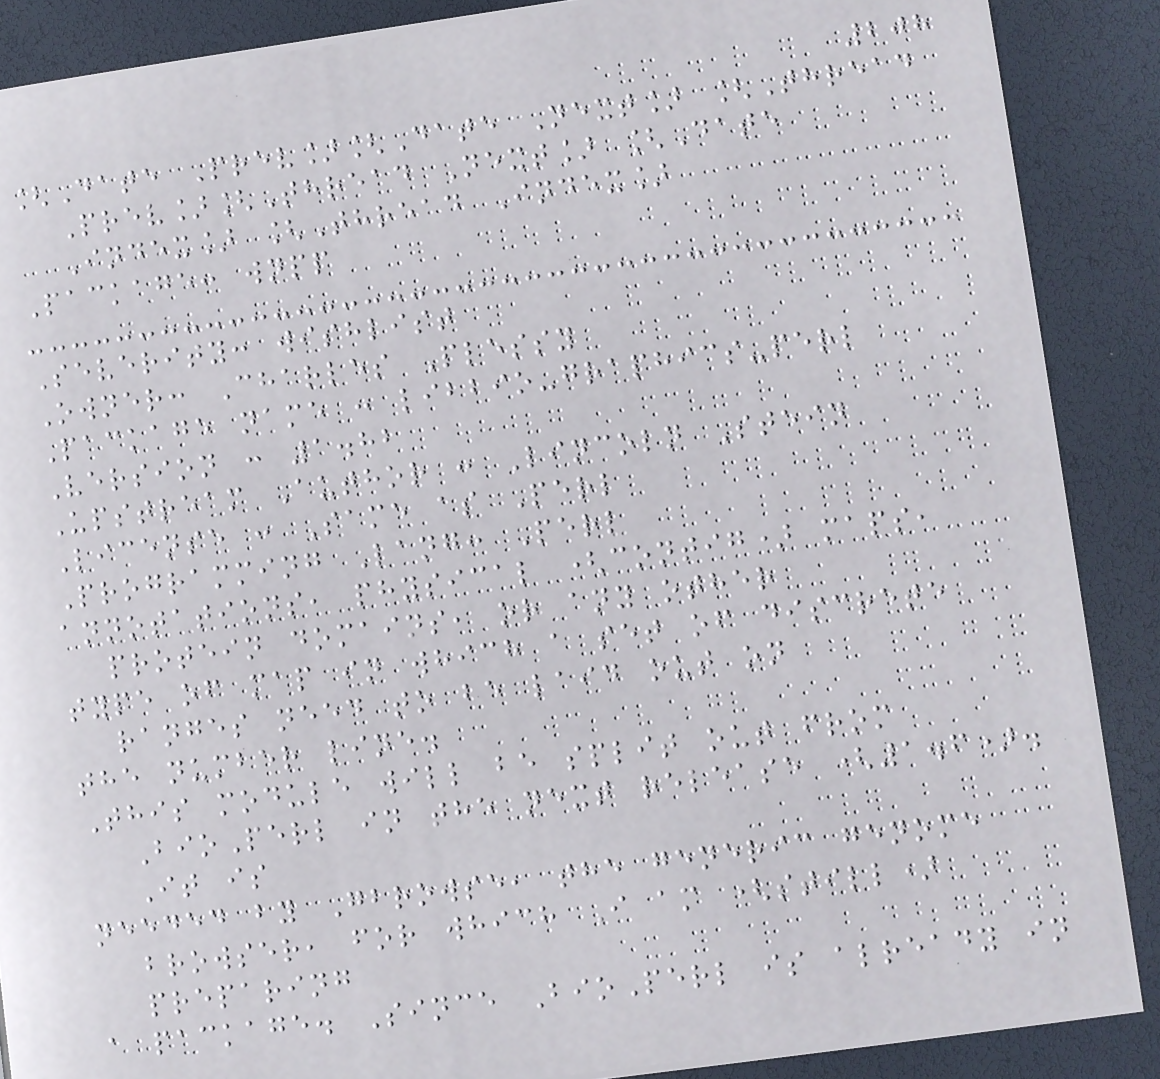208
[Date Prev][Date Next] [Thread
Prev][Thread Next] [Date
Index] [Thread Index]
Package: wnpp
Severity: wishlist
Owner: Charles Plessy
Package name : libbio-graphics-perl
Version : 1.82
Upstream Author : Lincoln Stein
License : Same as Perl
Programming Lang: Perl
annotations, physical (contig) maps,
protein domains, or any other
type of map in which a set of discrete
ranges need to be laid out on
the number line.
This module will be split out from
BioPerl in the next release (1.6).
It is
needed by Gbrowse, the generic genome
browser, for which I am (still)
preparing
a package. Since BioPerl is already in
